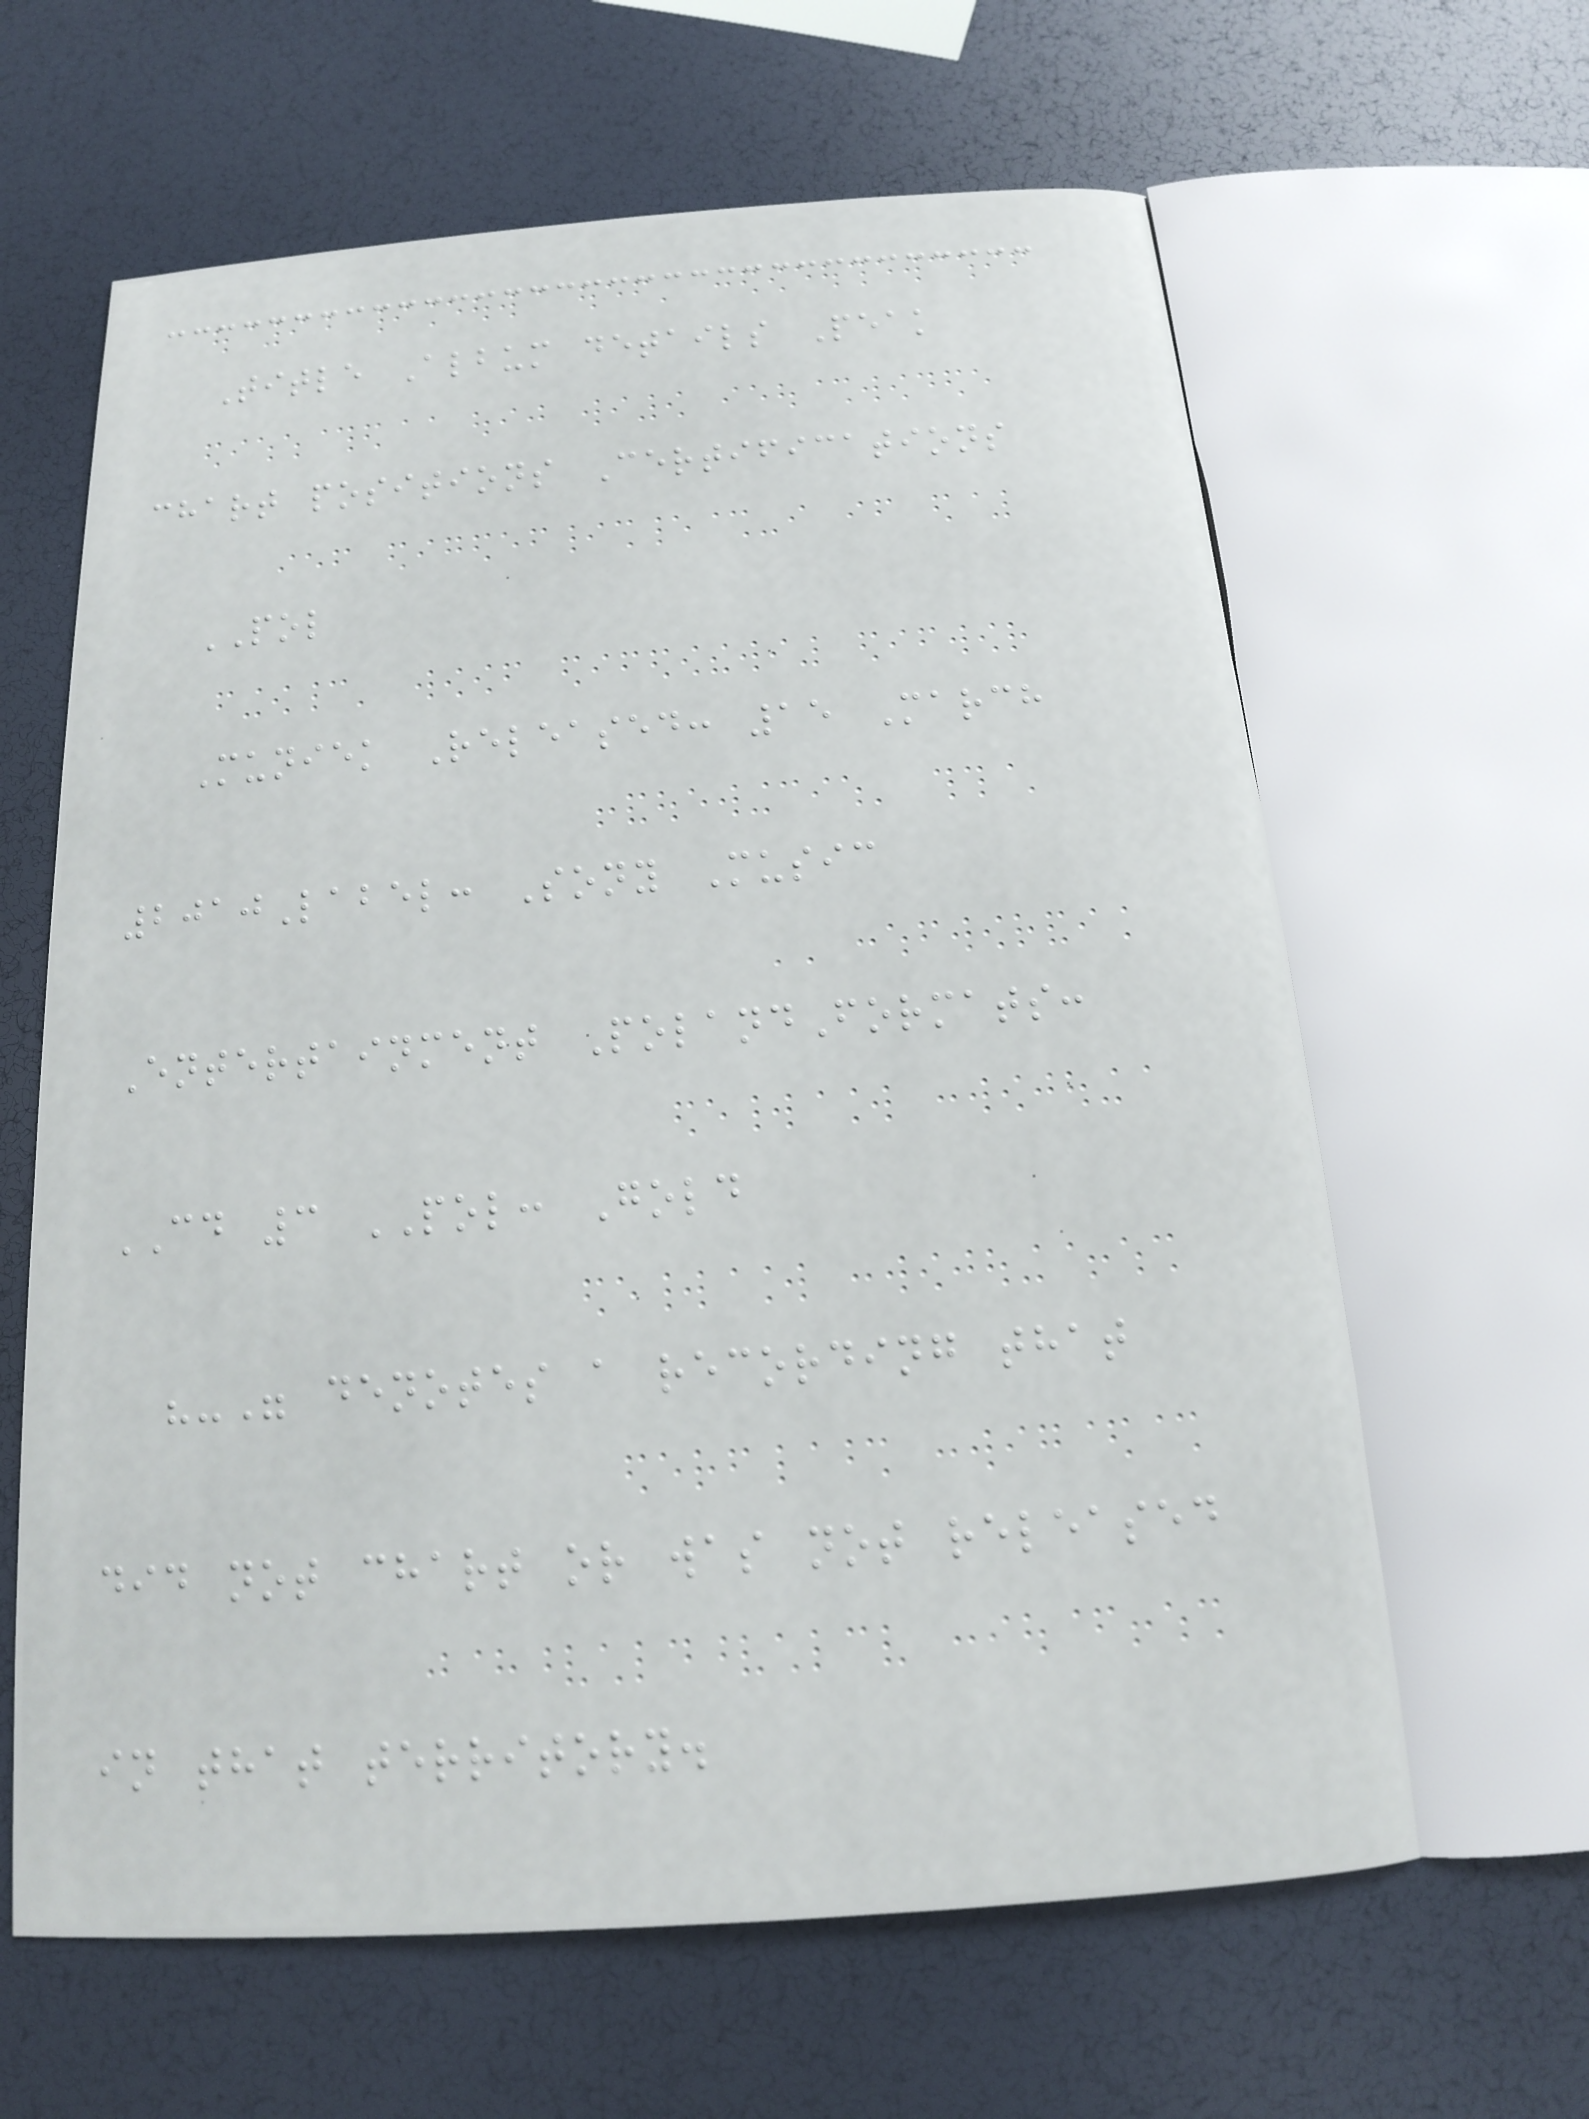Title Album details Peak
chart positions Certifications
POL
Muniek Released: 15 March
2010Label: Sony Music
Entertainment PolandFormats:
CD 3 POL: Gold
"-" denotes a recording that
did not chart or was not released
in that territory.
